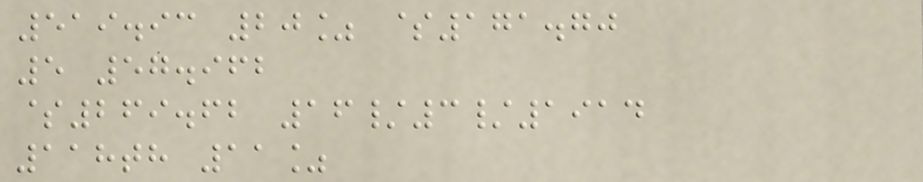519.93 20% $171.70
5 57.962
$269.62 16/3/1914
118th 11%
